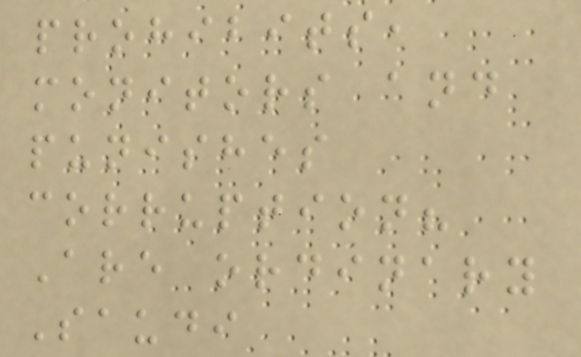prohibits,
monitors and
punishes
corruption?
Are ordinary
Saudi
